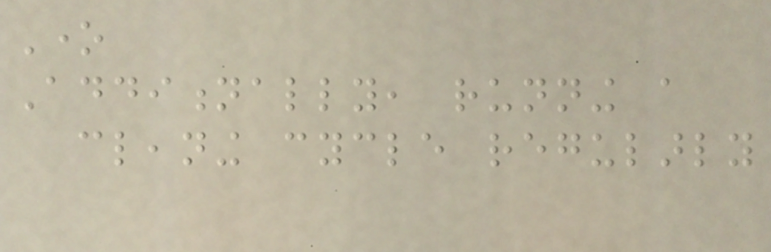One
Additionally, running a
cleaning cycle regularly
